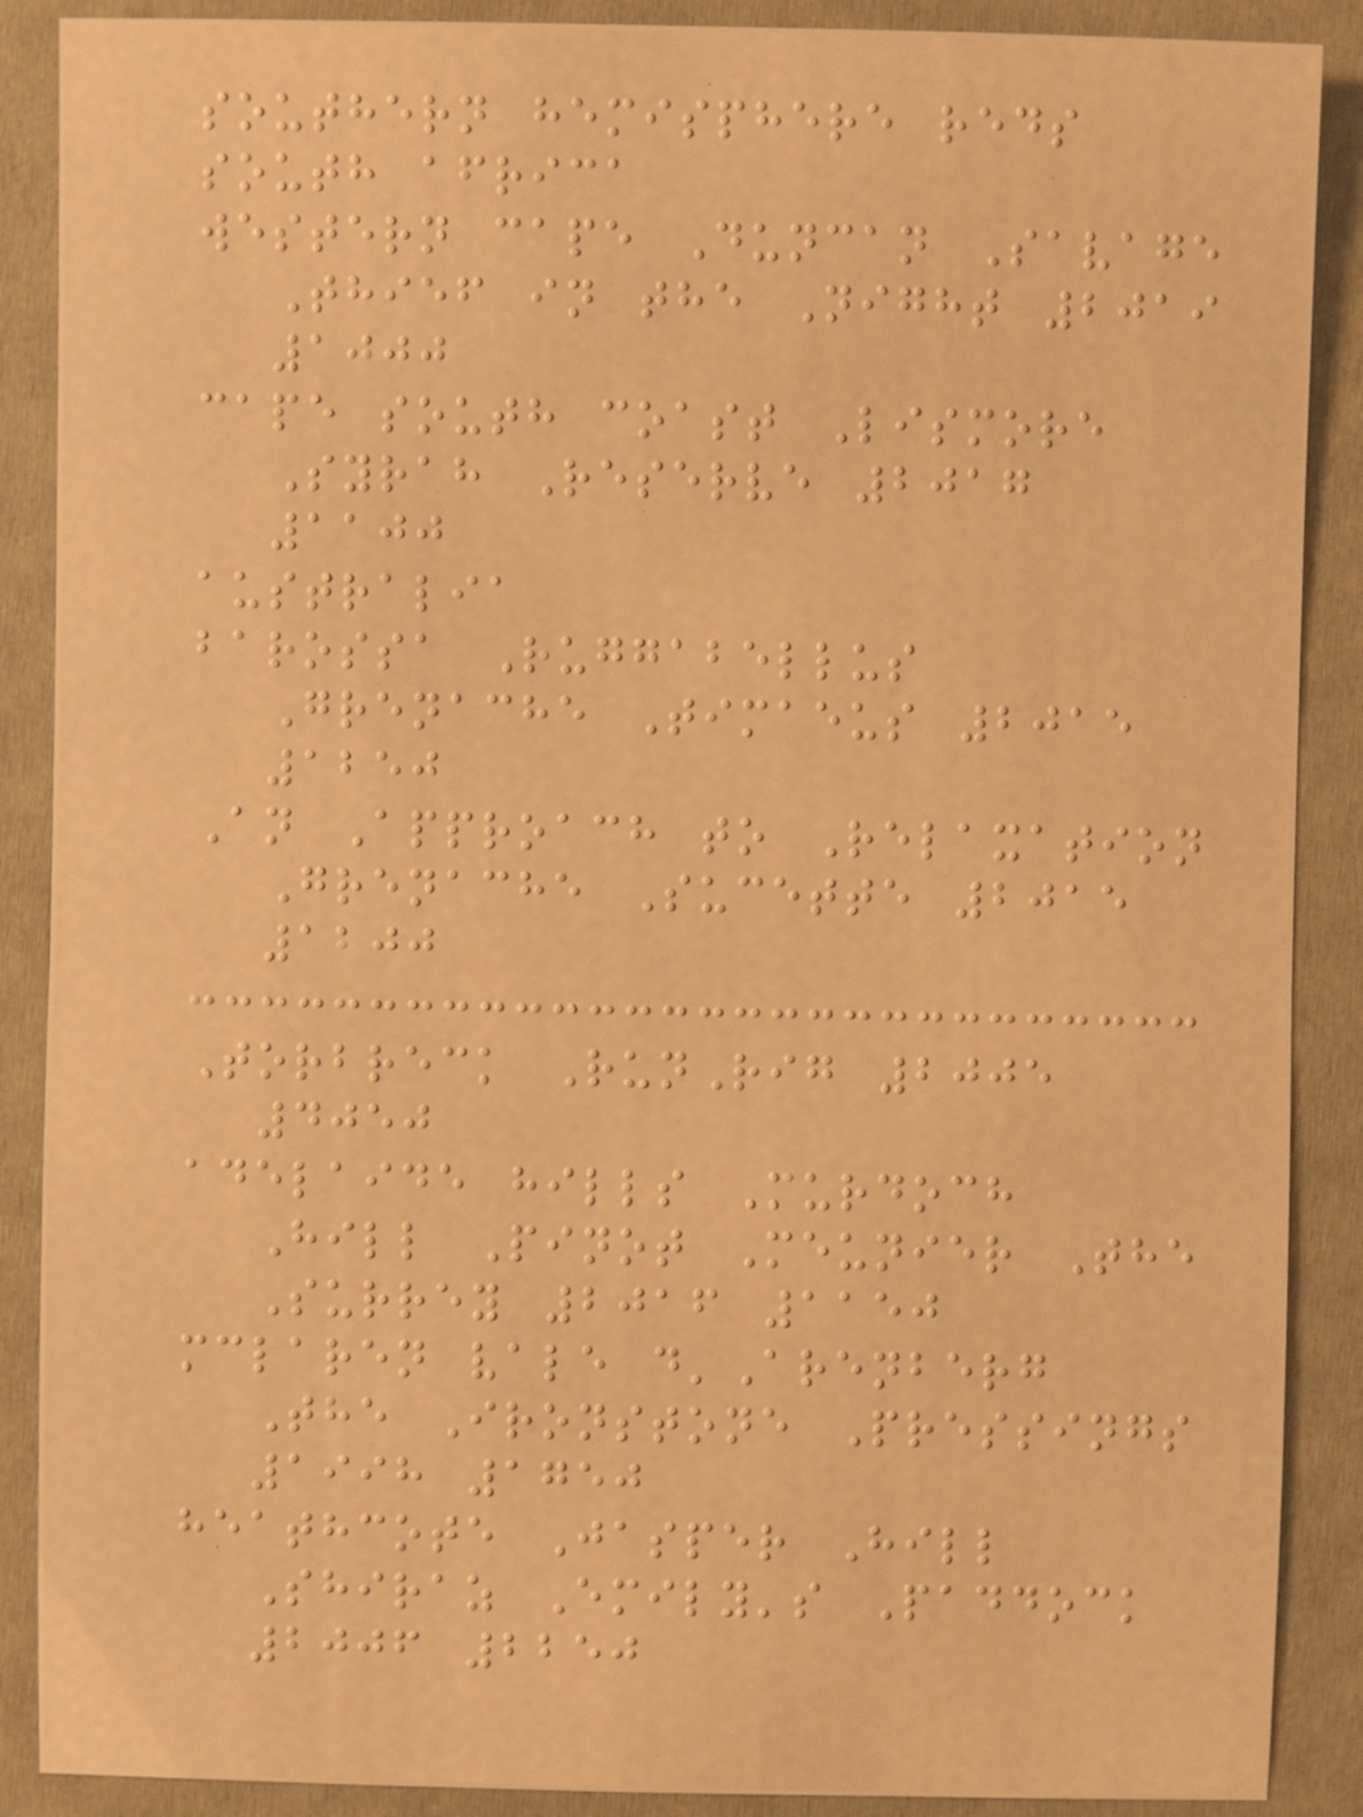southern hemisphere reds
south africa
western cape Duncan Savage
Thief in the Night 2019
1000
cape south coast Lismore
Syrah Reserve 2017
1100
australia
barossa Ruggabellus
Grenache Timaeus 2015
1250
An Approach to Relaxation
Grenache Sucette 2015
1200
Torbreck RunRig 2005
4050
adelaide hills Murdoch
Hill Pinot Meunier The
Surrey 2016 1150
mclaren vale d'Arenberg
The Ironstone Pressings
1998 1750
heathcote Jasper Hill
Shiraz Emily's Paddock
2006 2250
